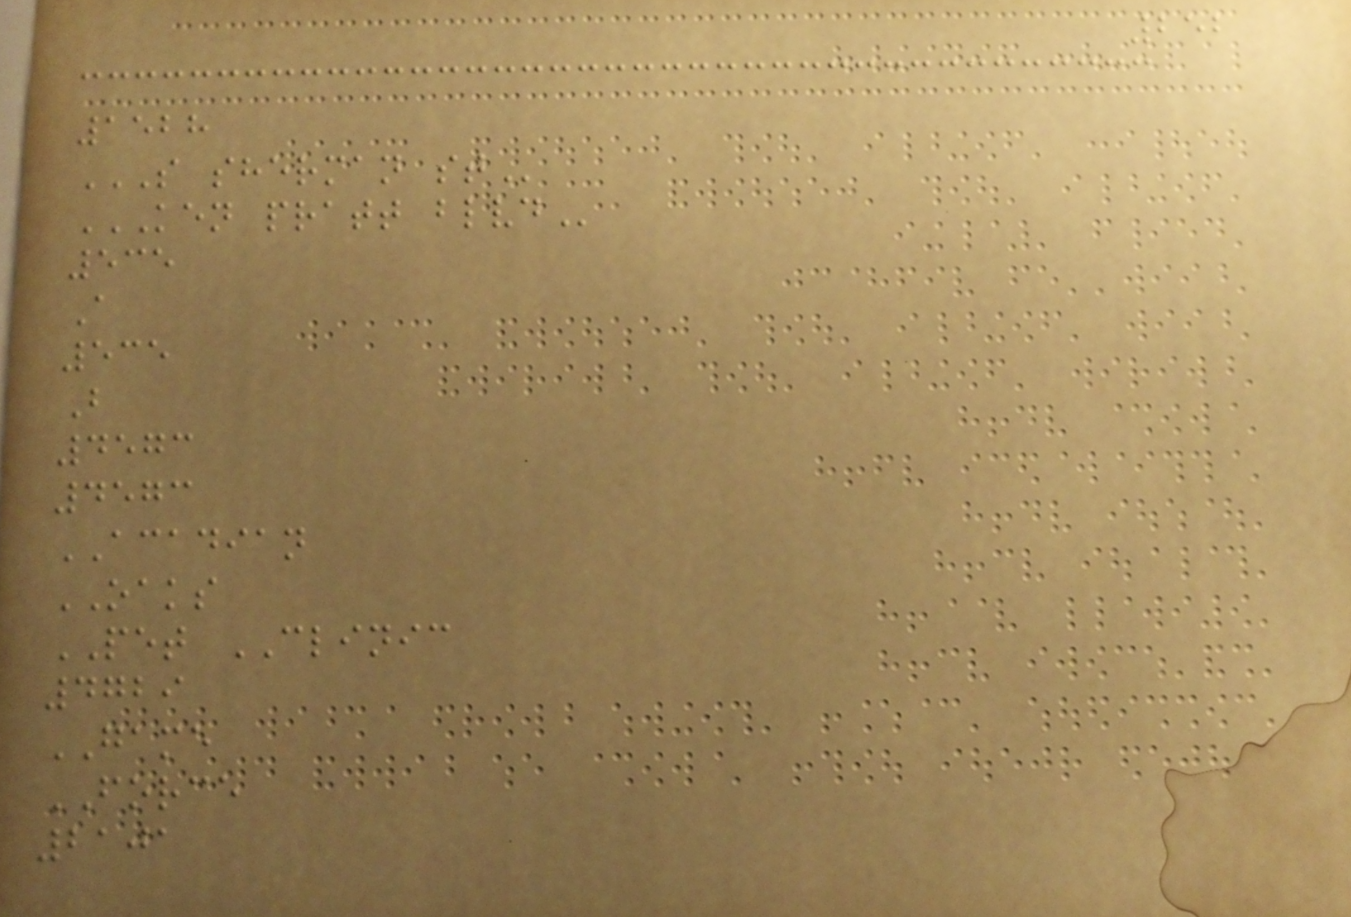252
1528
S SHERMAN ST
KEN PRATT BLVD
535
A
535
B
4573
4573
ACADIAN
OAKS
PET CLINIC
4729
GAME
FORCE
2101
